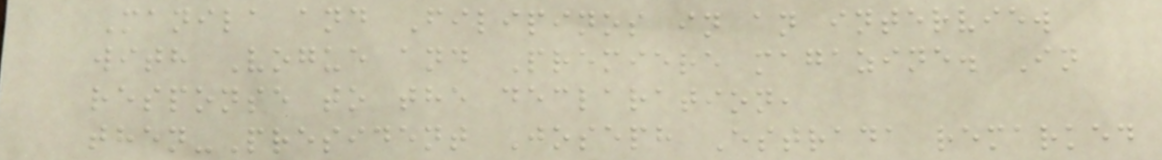Manila and Filipinos in an interview
with Vogue and Premiere magazine. In
response to the declaration,
then-President Joseph Estrada remarked
